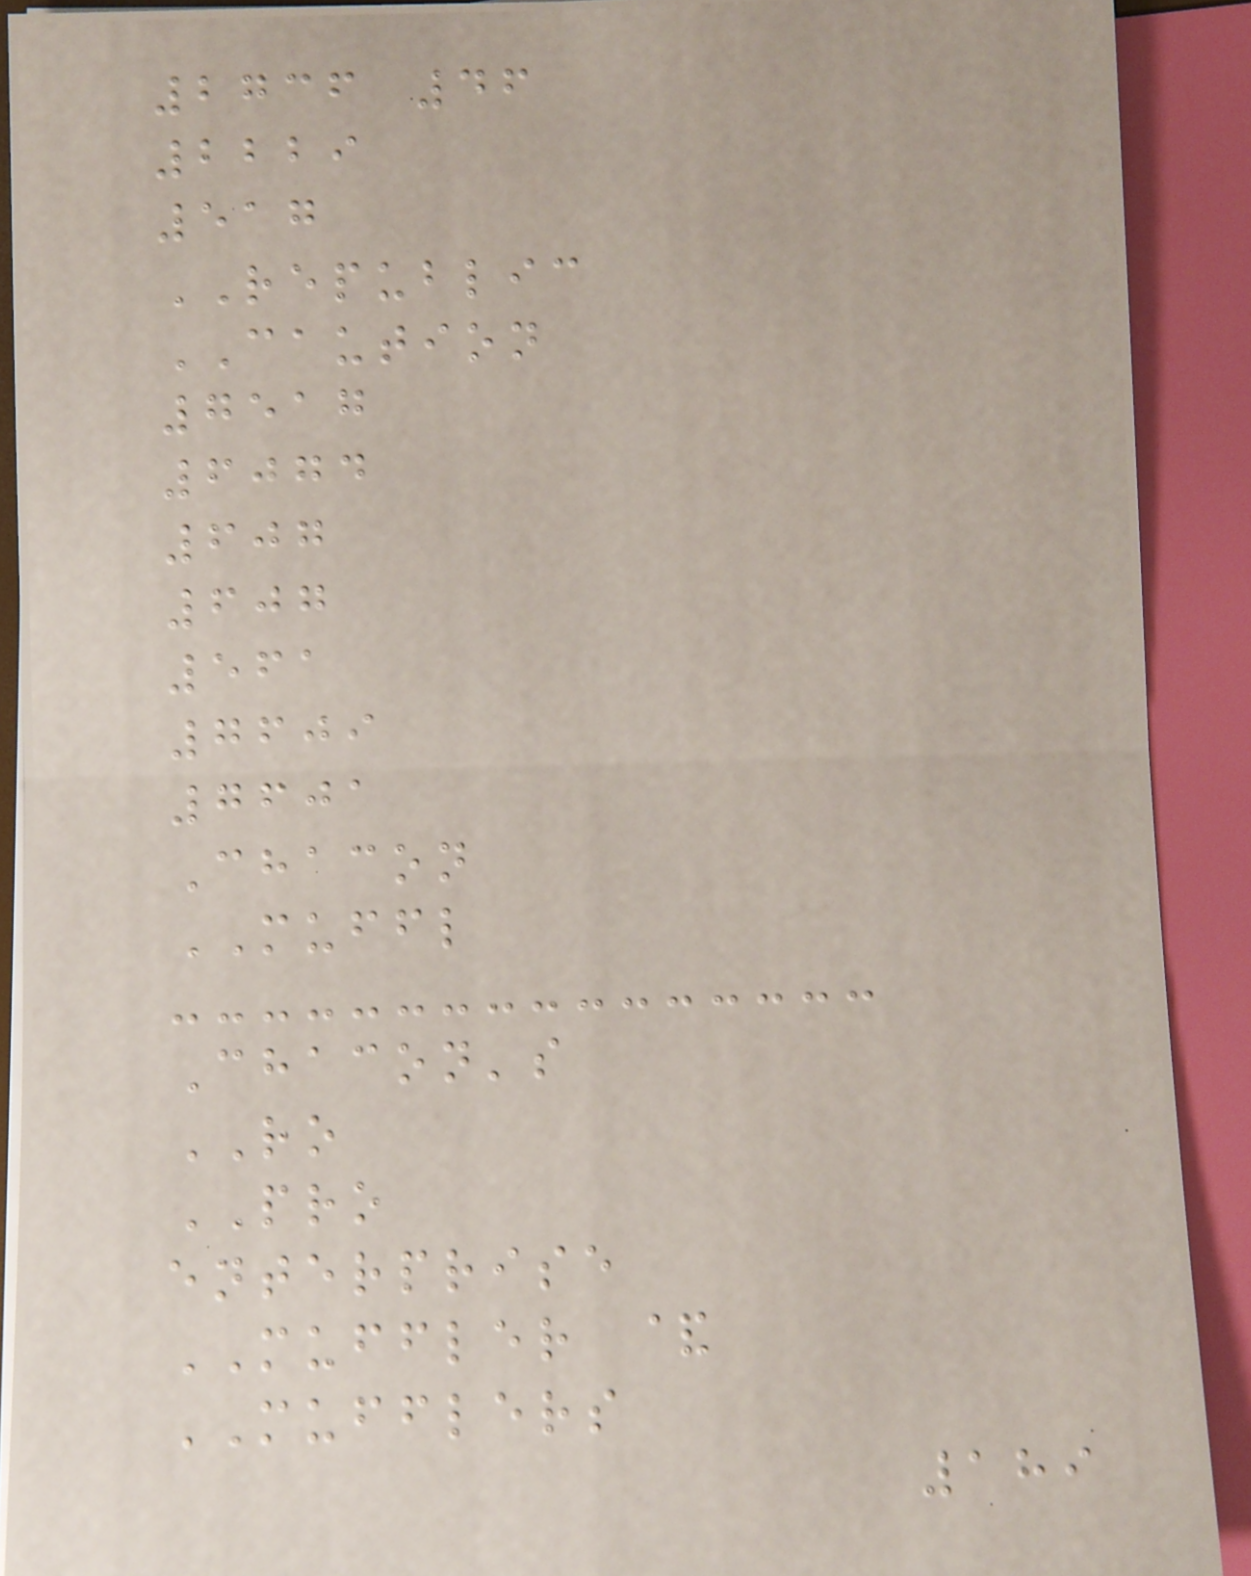2736 46
2229
517
REPUBLIC
CAUTION
7517
6074
607
607
561
7609
7601
Chacon
MUFFL
Chacon's
RO
PRO
enterprise
MUFFLER &
MUFFLERS
189
